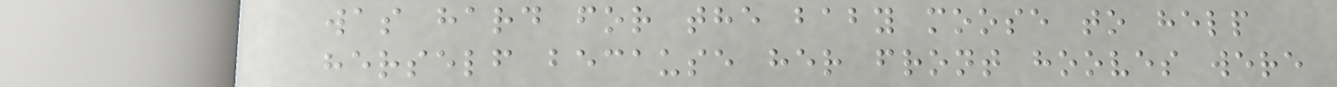was hard for the baby moose to help
herself because her front hooves were
